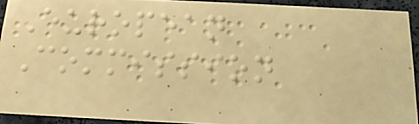European
Commission
